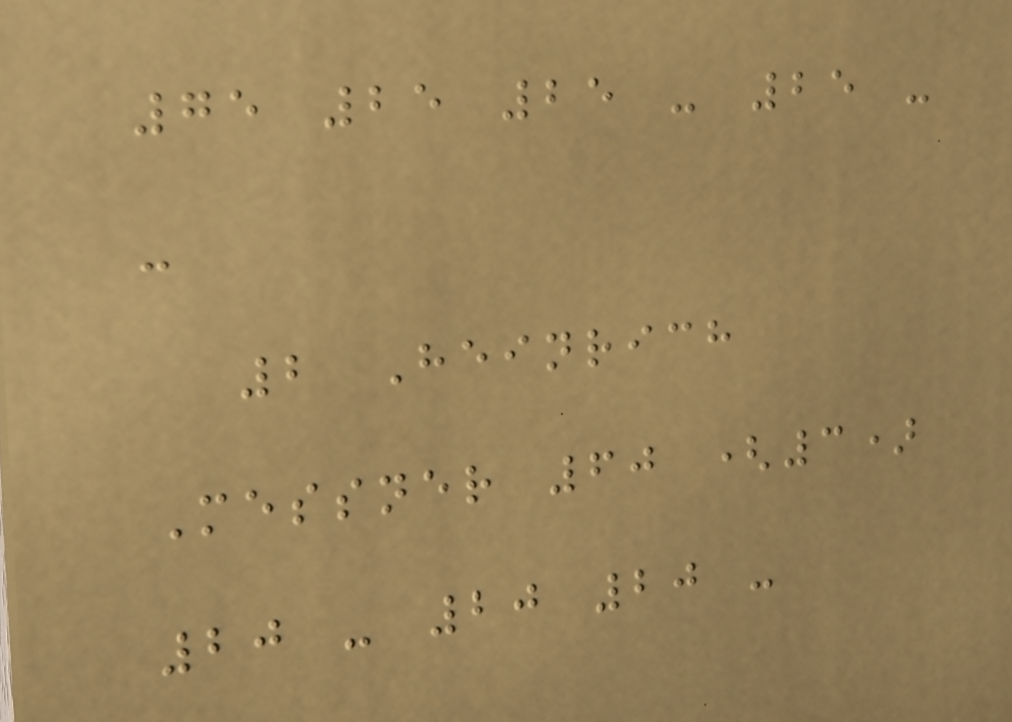75 25 25 - 25 -
-
2 Heinrich
Messner 60 (3)
20 - 20 20 -
